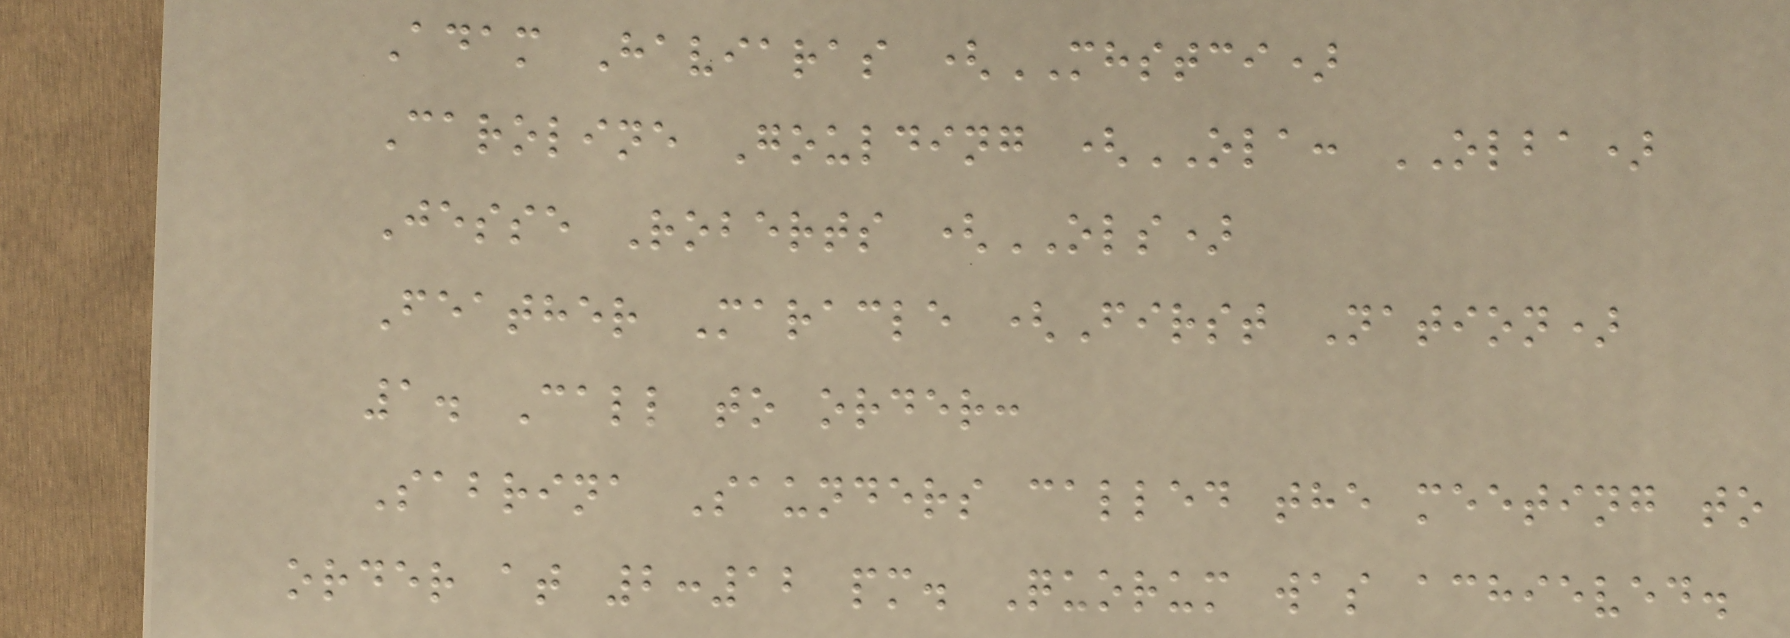Adam Haviaras (MHSTCI)
Caroline Goulding (OLA: OLBA)
Jesse Roberts (OLS)
Feather Maracle (First Nation)
1. Call to order:
Sabrina Saunders called the meeting to
order at 2:12 pm. Quorum was achieved.
